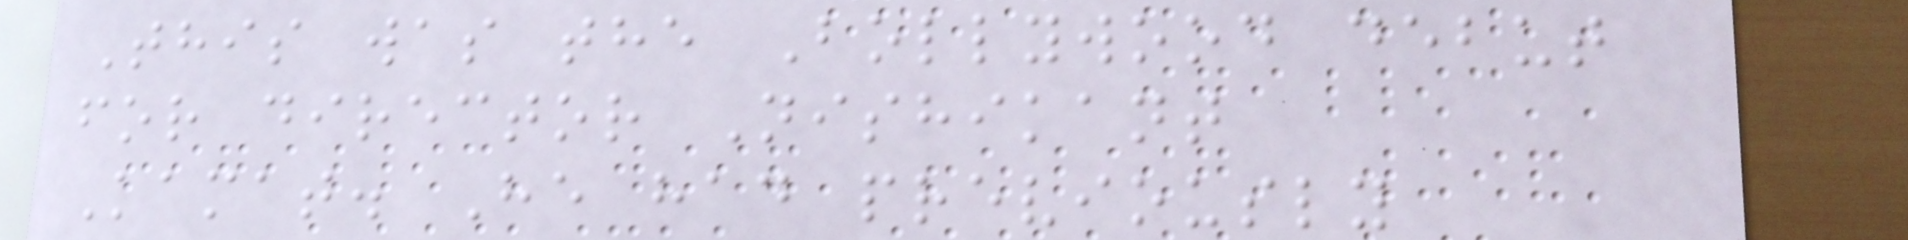This was the Bollywood debut
for director Nishikant
Kamat. He had previously
